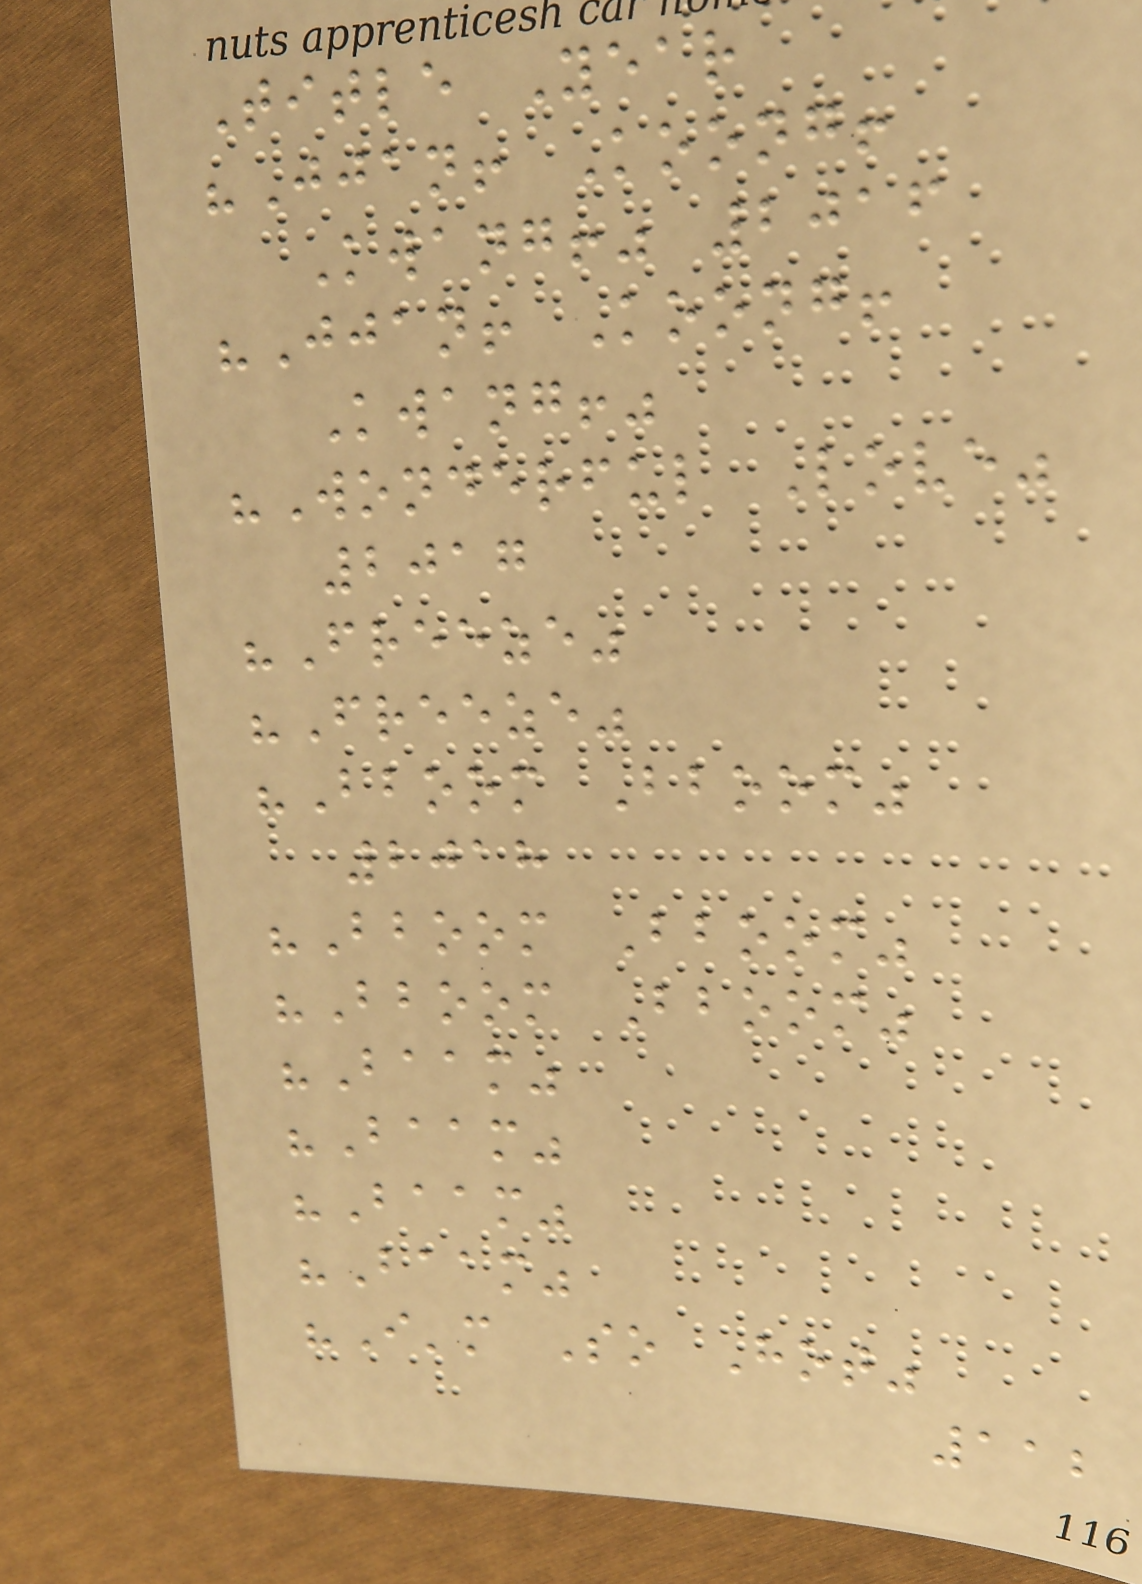Title Year
"Jjan! Koong!
Kwang!" 2016
"Jjan! Koong!
Kwang!"
"Wonderful Love"
2017
"Freeze"
"Freeze"
"Bboom Bboom"
2018
"Bboom Bboom"
"Bboom Bboom"
"Baam"
"Baam"
"Baam"
"Baam"
"I'm So Hot"
112
